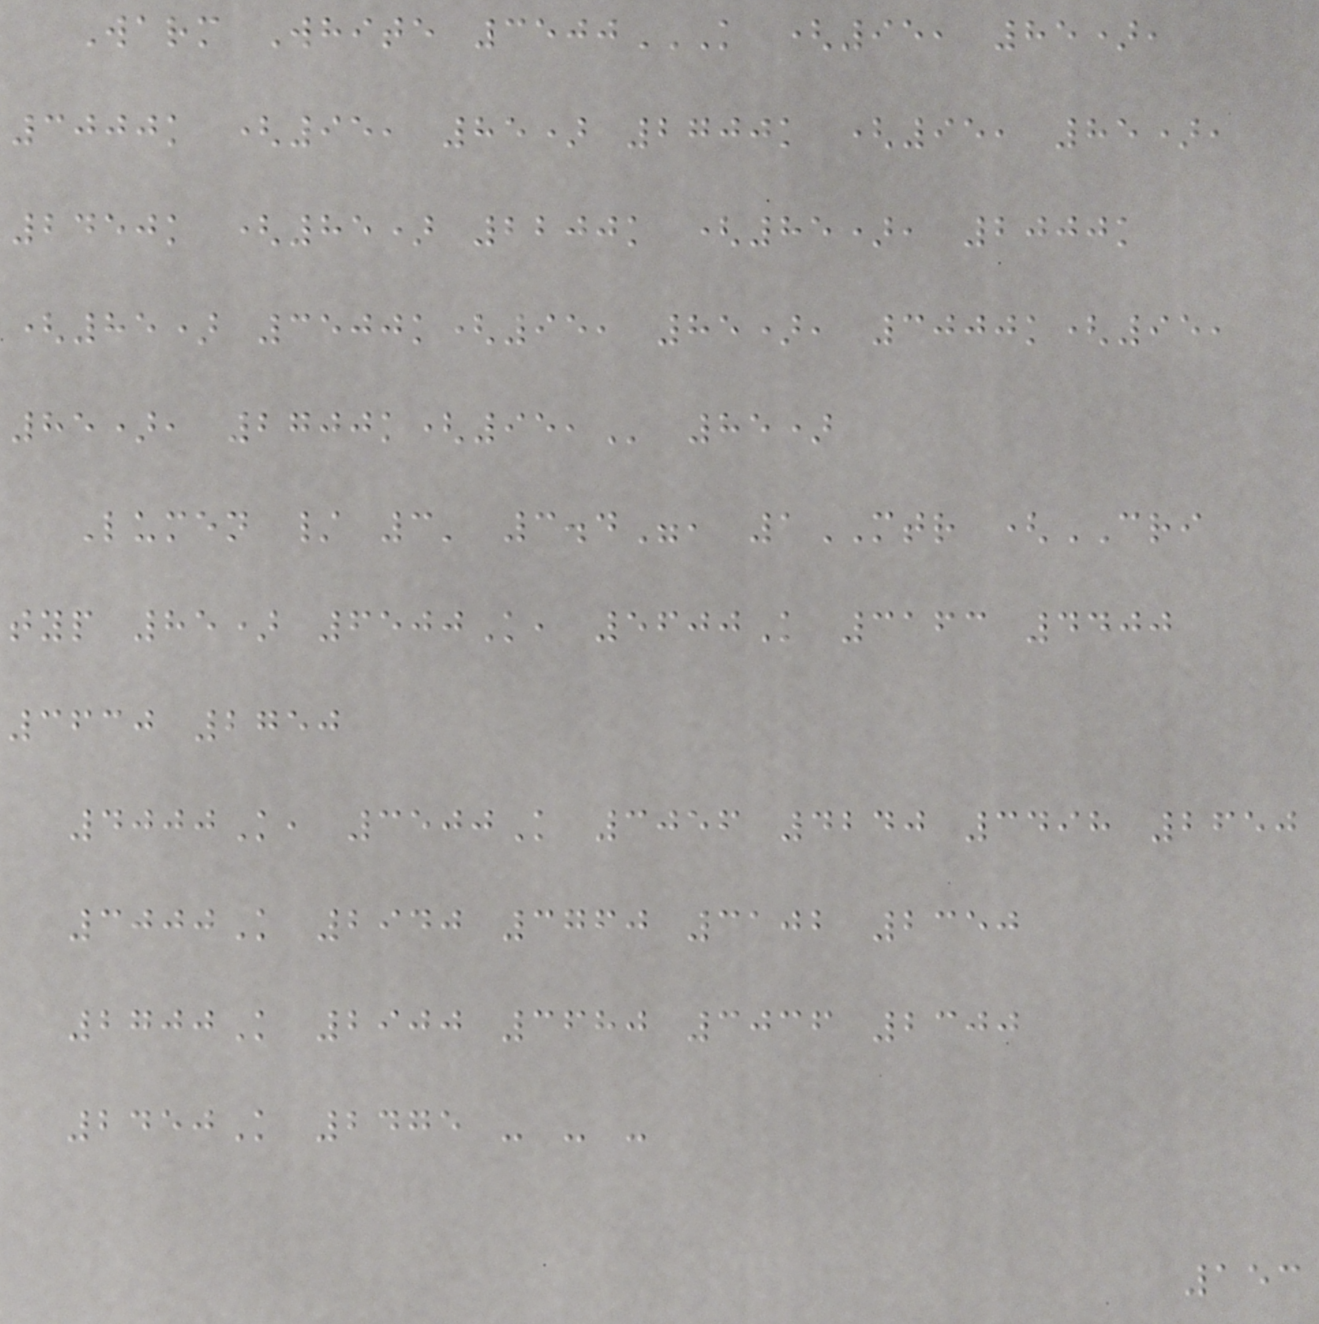Warm White 3500K (95, 85),
3000K (95, 85) 2700K (95, 85),
2450K (85) 2200K (85), 2000K
(85) 3500K(95, 85), 3000K(95,
85), 2700K(95, 85)
Lumen / 3' 3.4", 1MTR (CRI
typ 85) 6500K, 5600K 3163 4400
3630 2750
4000K, 3500K 3056 4240 3498 2650
3000K 2940 3760 3102 2350
2700K 2900 3680 3036 2300
2450K 2475 - - -
153
